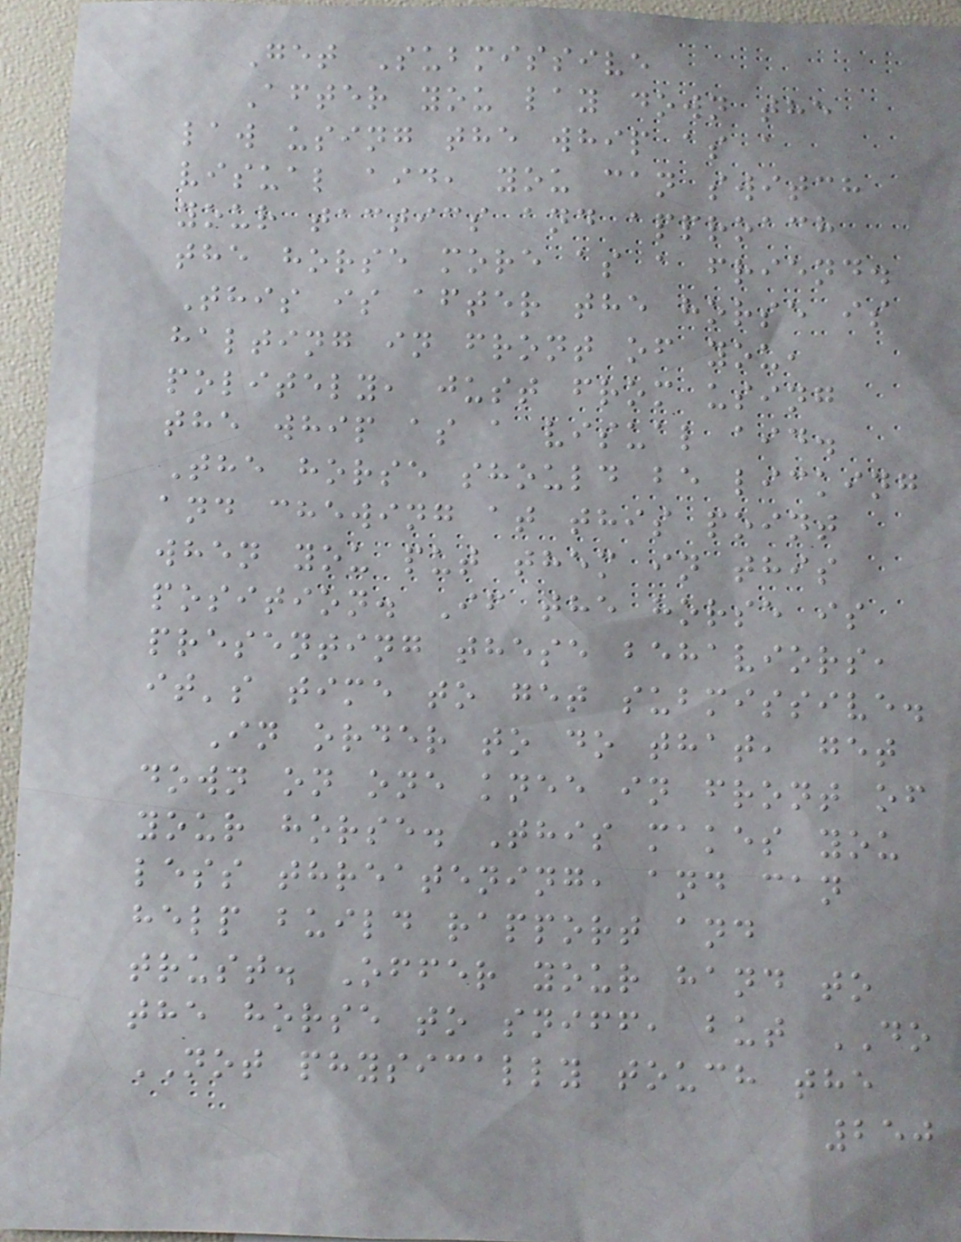Get Submissive
After you lay down the
law using the whip as a
visual aid, you can switch
your tactics and approach
the horse more as a friend.
This is after the horse is
halting in front of you,
politely, just from using
the whip as a visual aid.
The horse should be licking
and chewing at this point
when you put them in this
position. If the horse is
presenting these behaviors,
it's time to get submissive.
In order to do that, get
down on one knee in front of
your horse. This makes you
less threatening, and can
help build rapport and
trust. Offer your hand to
the horse to sniff, but DO
NOT physically touch the
250
